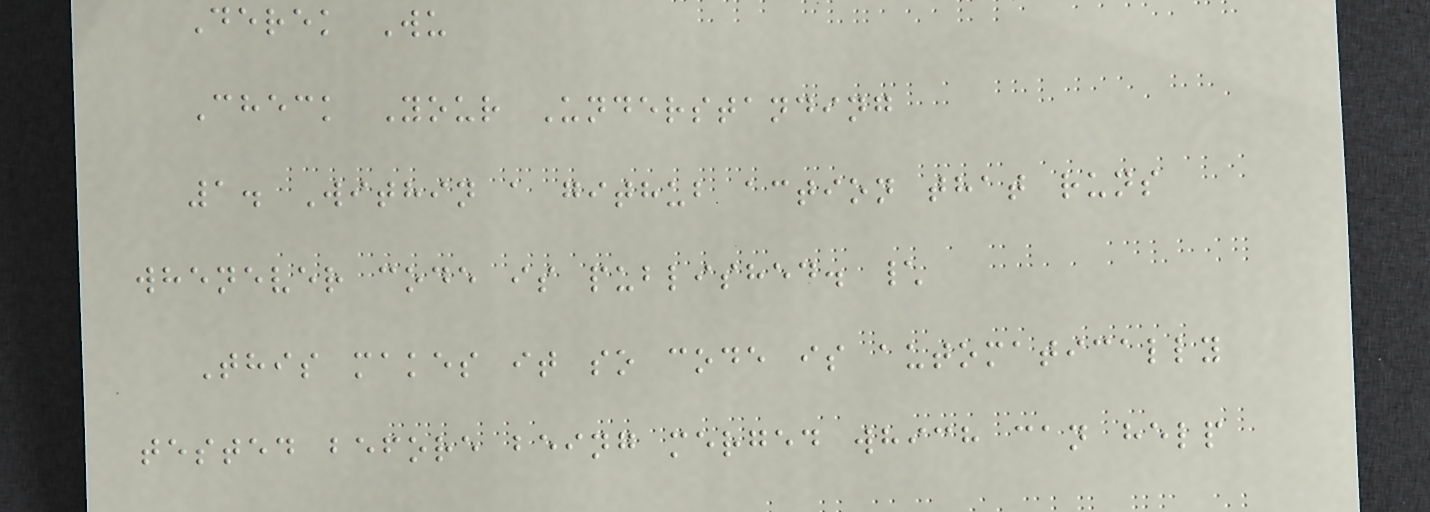Derek Wu
Check Your Understanding
1. Within a github action that runs
whenever code is published. \
This makes it so code is automatically
tested before being merged which can help
